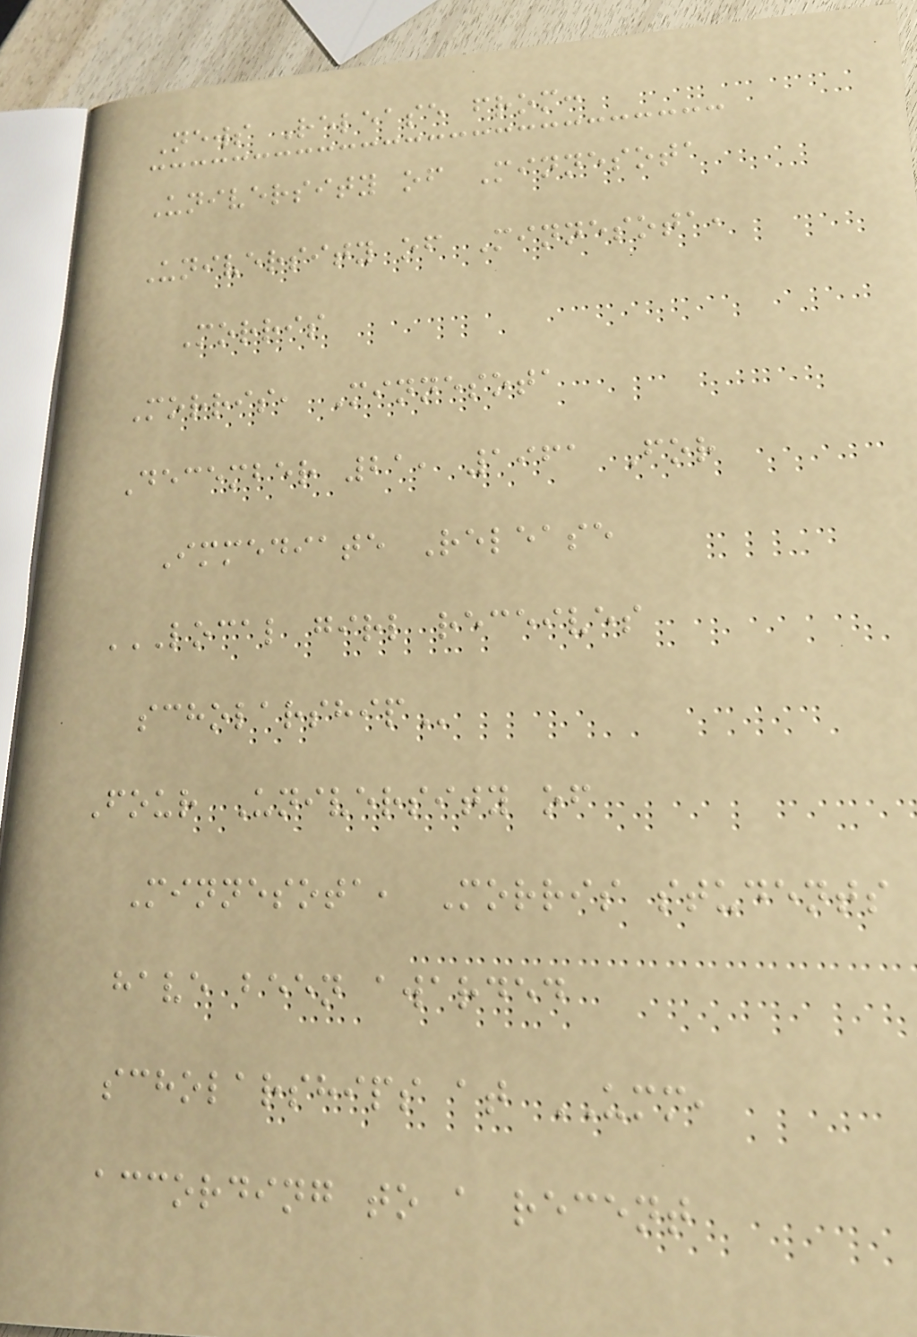News Release from:
University of Minnesota
University of Minnesota,
Morris
Morris, Minnesota
December 21, 1961 For
Immediate Release
LOCAL GIRL RECEIVES
SCHOLARSHIP
Four University of
Minnesota, Morris students
have been awarded
scholarships at UMM,
according to a recent
